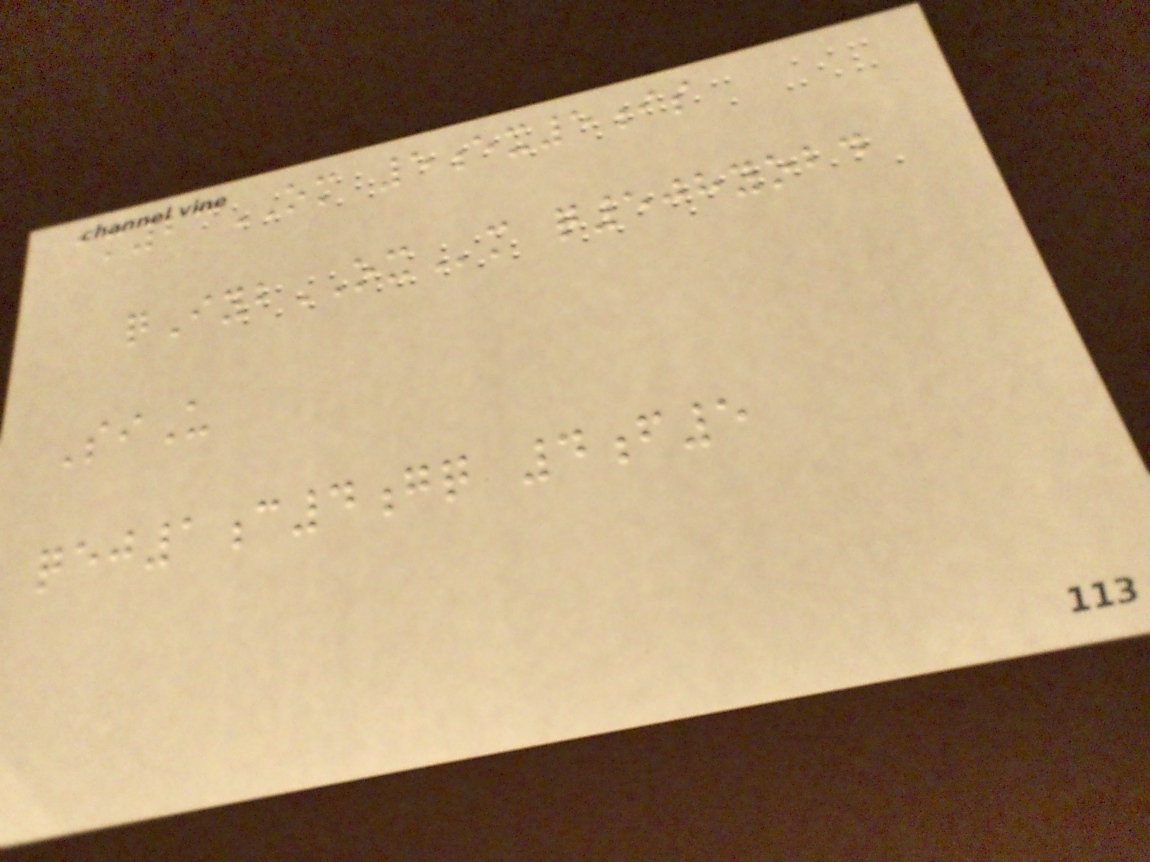am23OM 5ex5is
qIybOXm q508yobd
SiU
qej1c4gq 4f5
